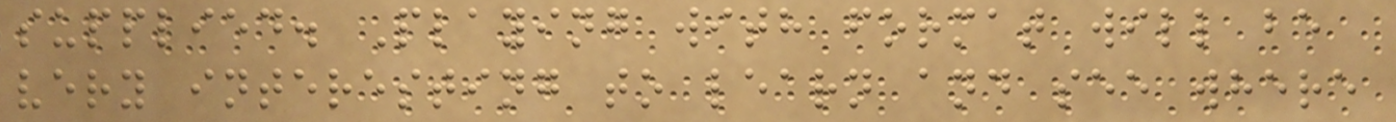supplied. Playing with format will be
very interesting to learn and see where
